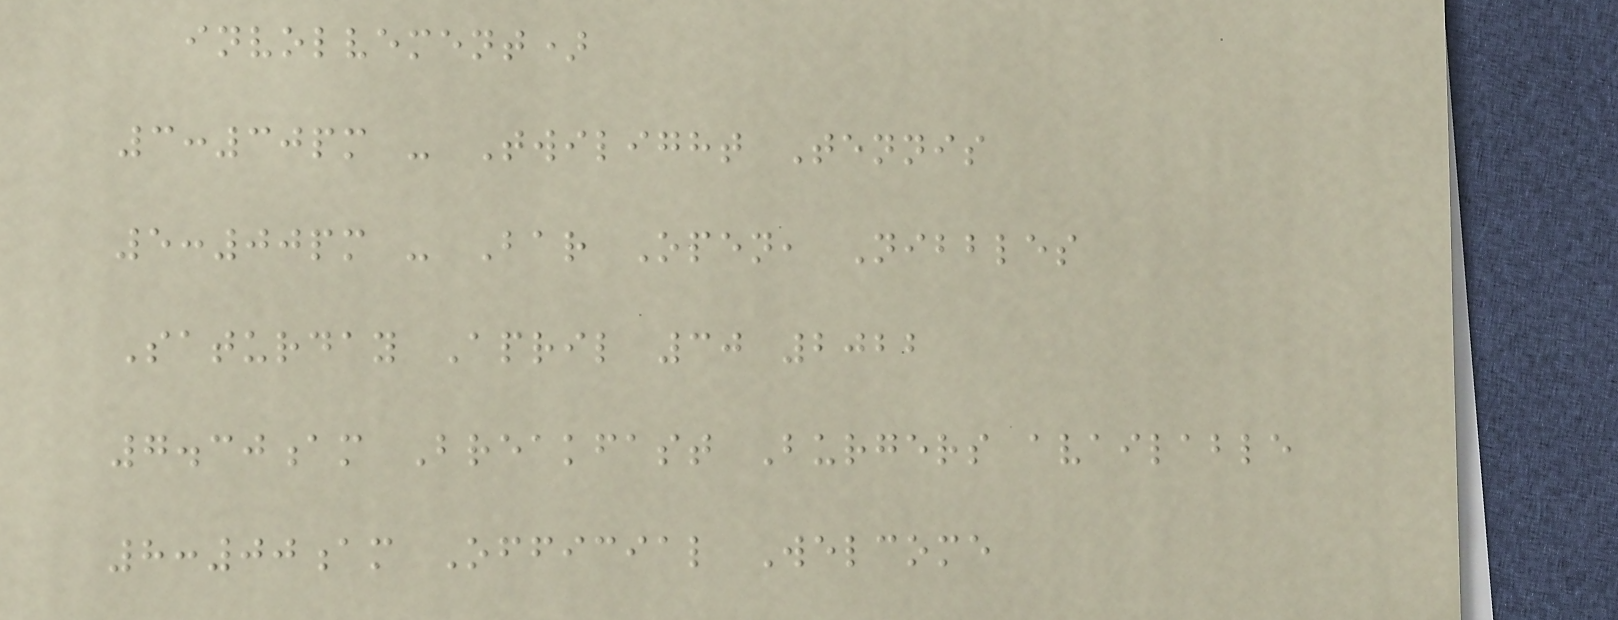involvement)
3:30pm - Twilight Tennis
5:00pm - Bar Open, Nibbles
Saturday April 30 2022
7.30am Breakfast Burgers available
8:00am Official Welcome
